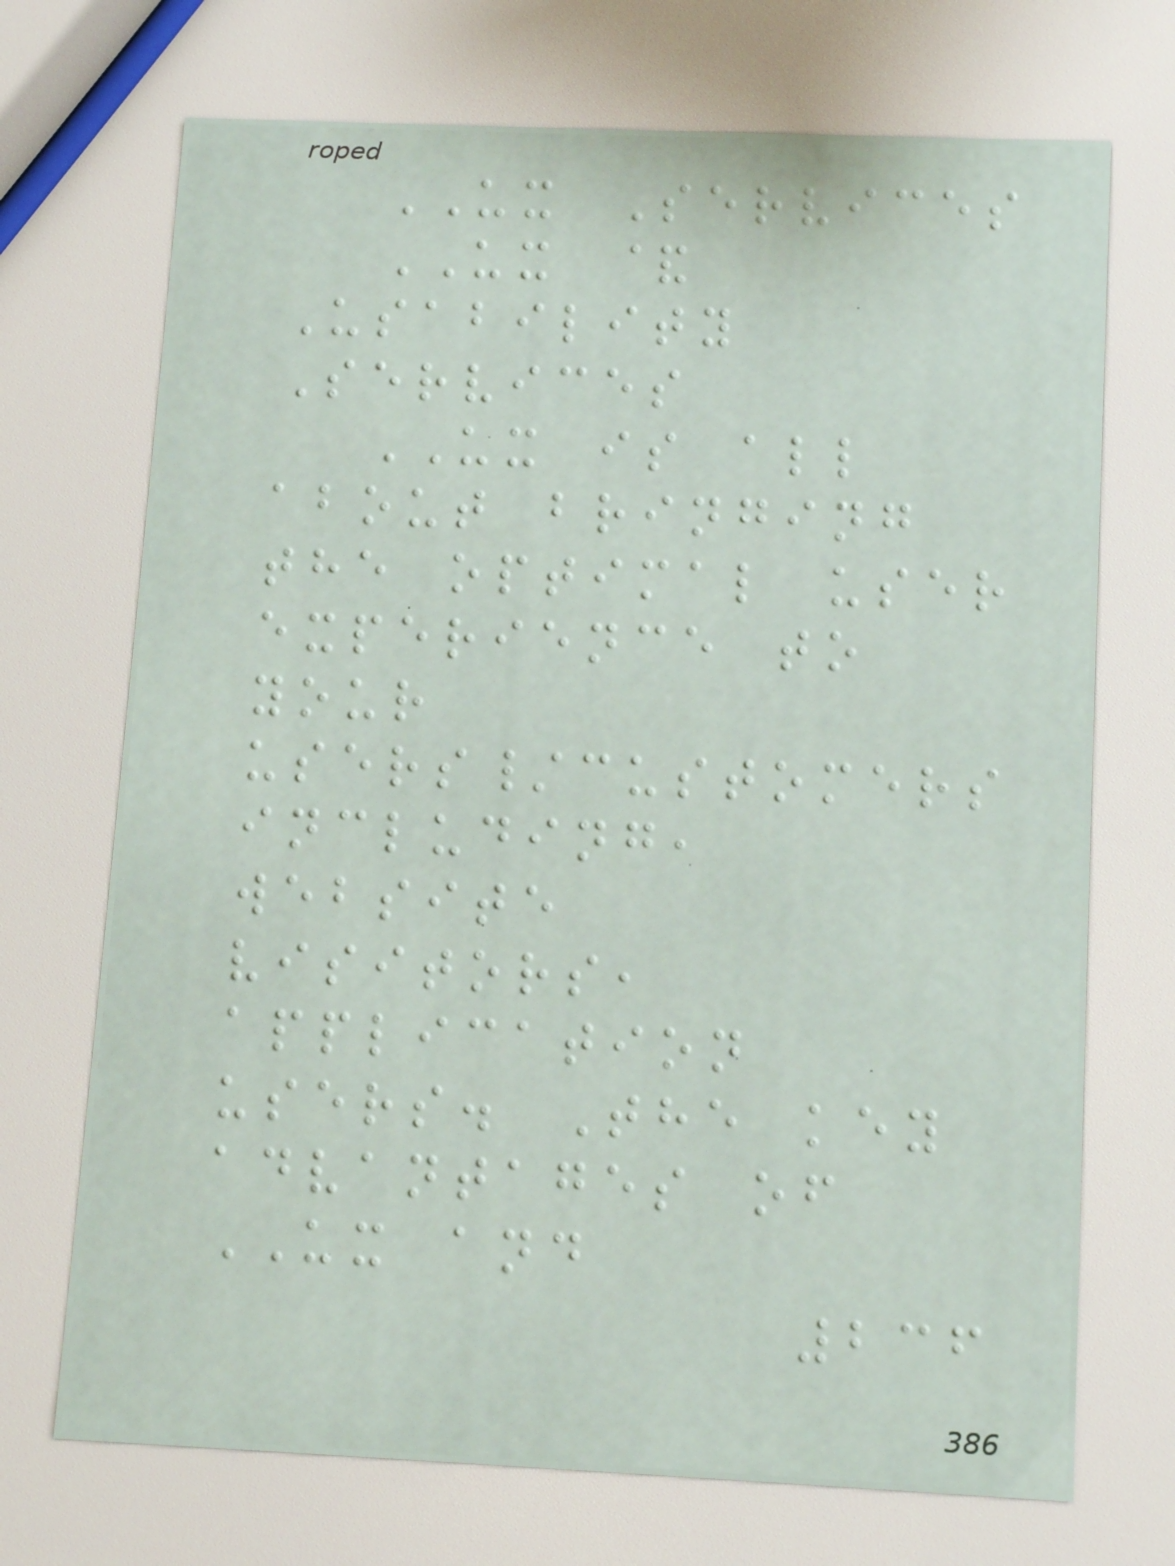UX Services
UX &
Usability
Services
UX is all
about bringing
the optimal user
experience to
your
users/customers
including,
website
visitors,
application
users. The key
advantages of
UX and
236
